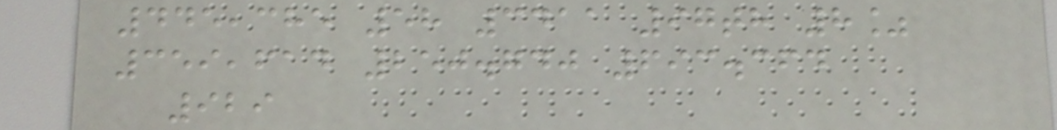445,385 58 3411 97th 8%
359,614 250.740 693.364
929
